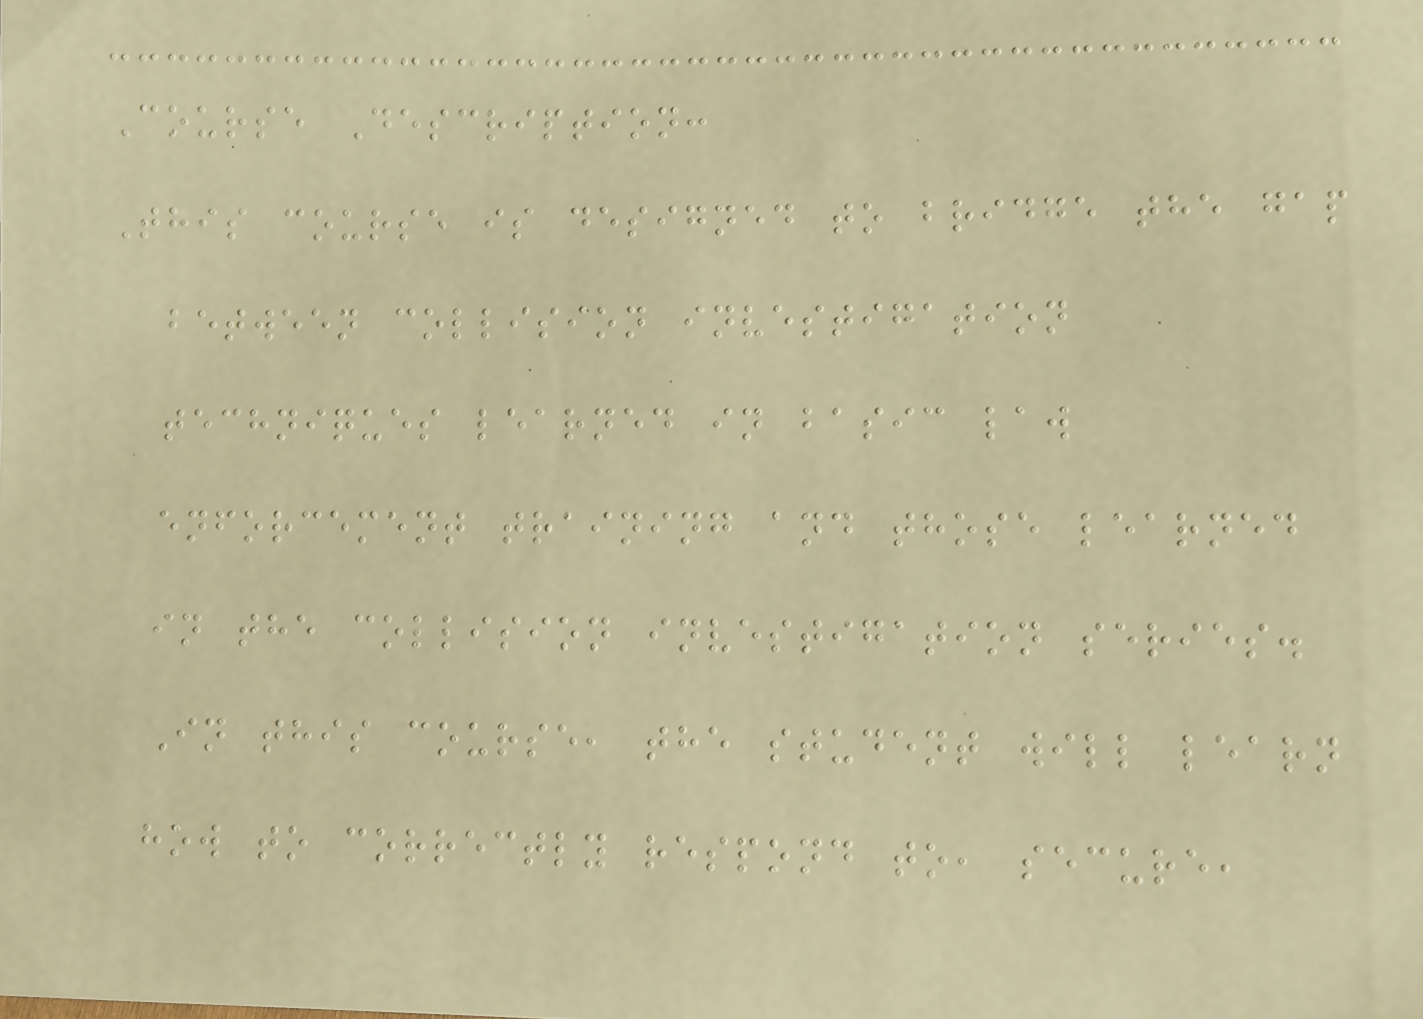Course Description:
This course is designed to bridge the gap
between collision investigation
techniques learned in basic law
enforcement training and those learned
in the collision investigation series.
In this course, the student will learn
how to correctly respond to, secure,
